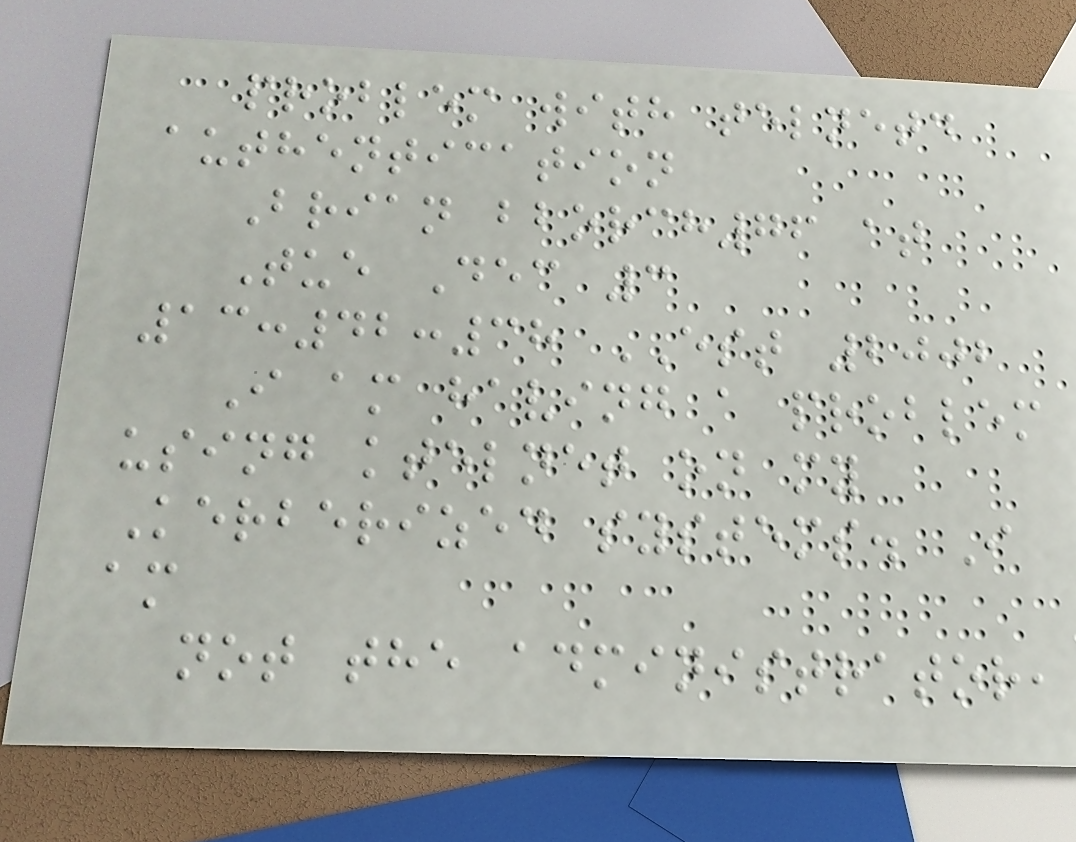problem with telnetd
authentication
Brian bborch76 at
Tue Dec 3
13:42:38 EST 2002
I am having a problem
using ktelnet on my
Kerberized systems. I
am
not the administrator,
